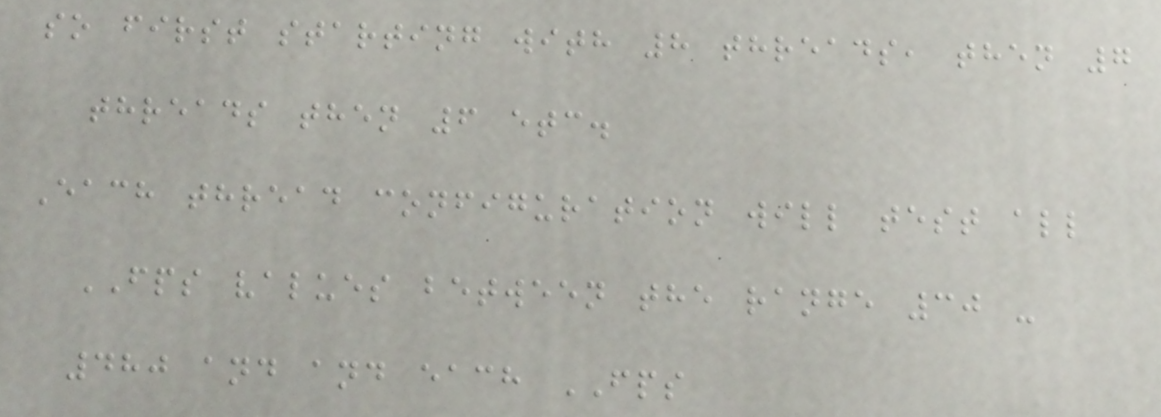so first starting with 8 threads, then 7
threads then 6 etc.
Each thread configuration will test all
FPS values between the range 30 -
480 and and each FPS
